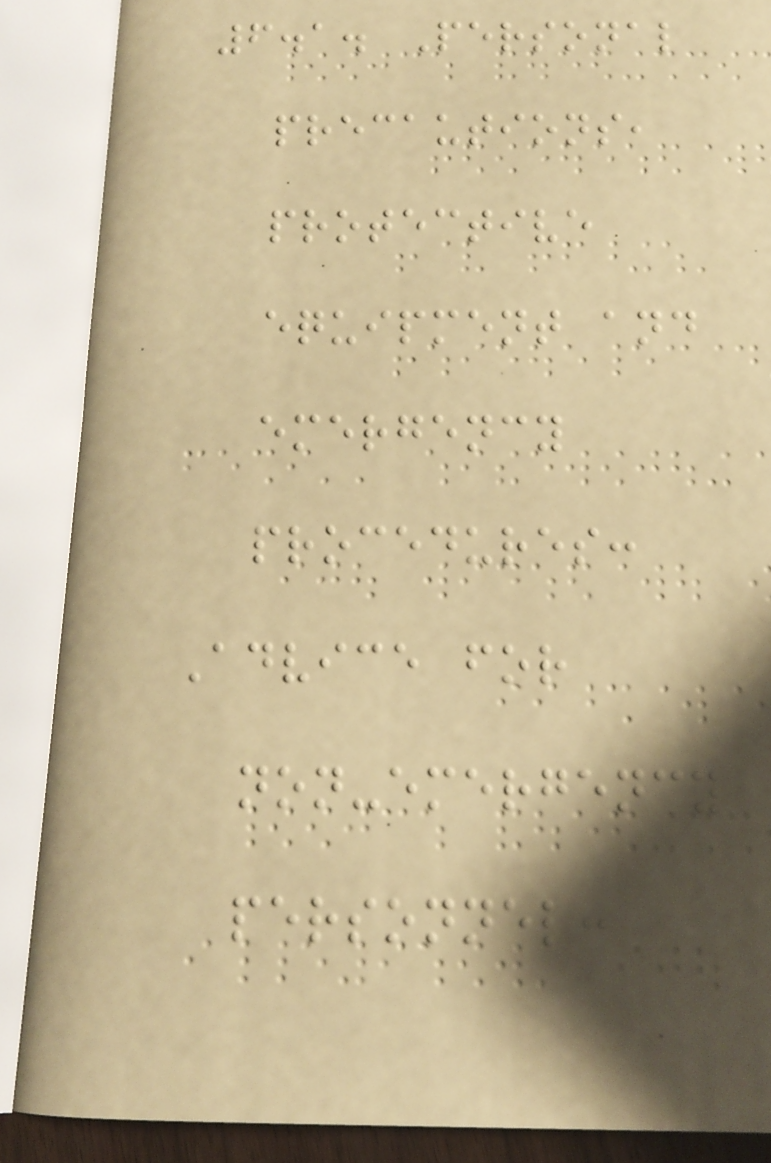6.1. Personal
precautions,
protective
equipment and
emergency
procedures:
Advice for
non-emergency
personnel:
